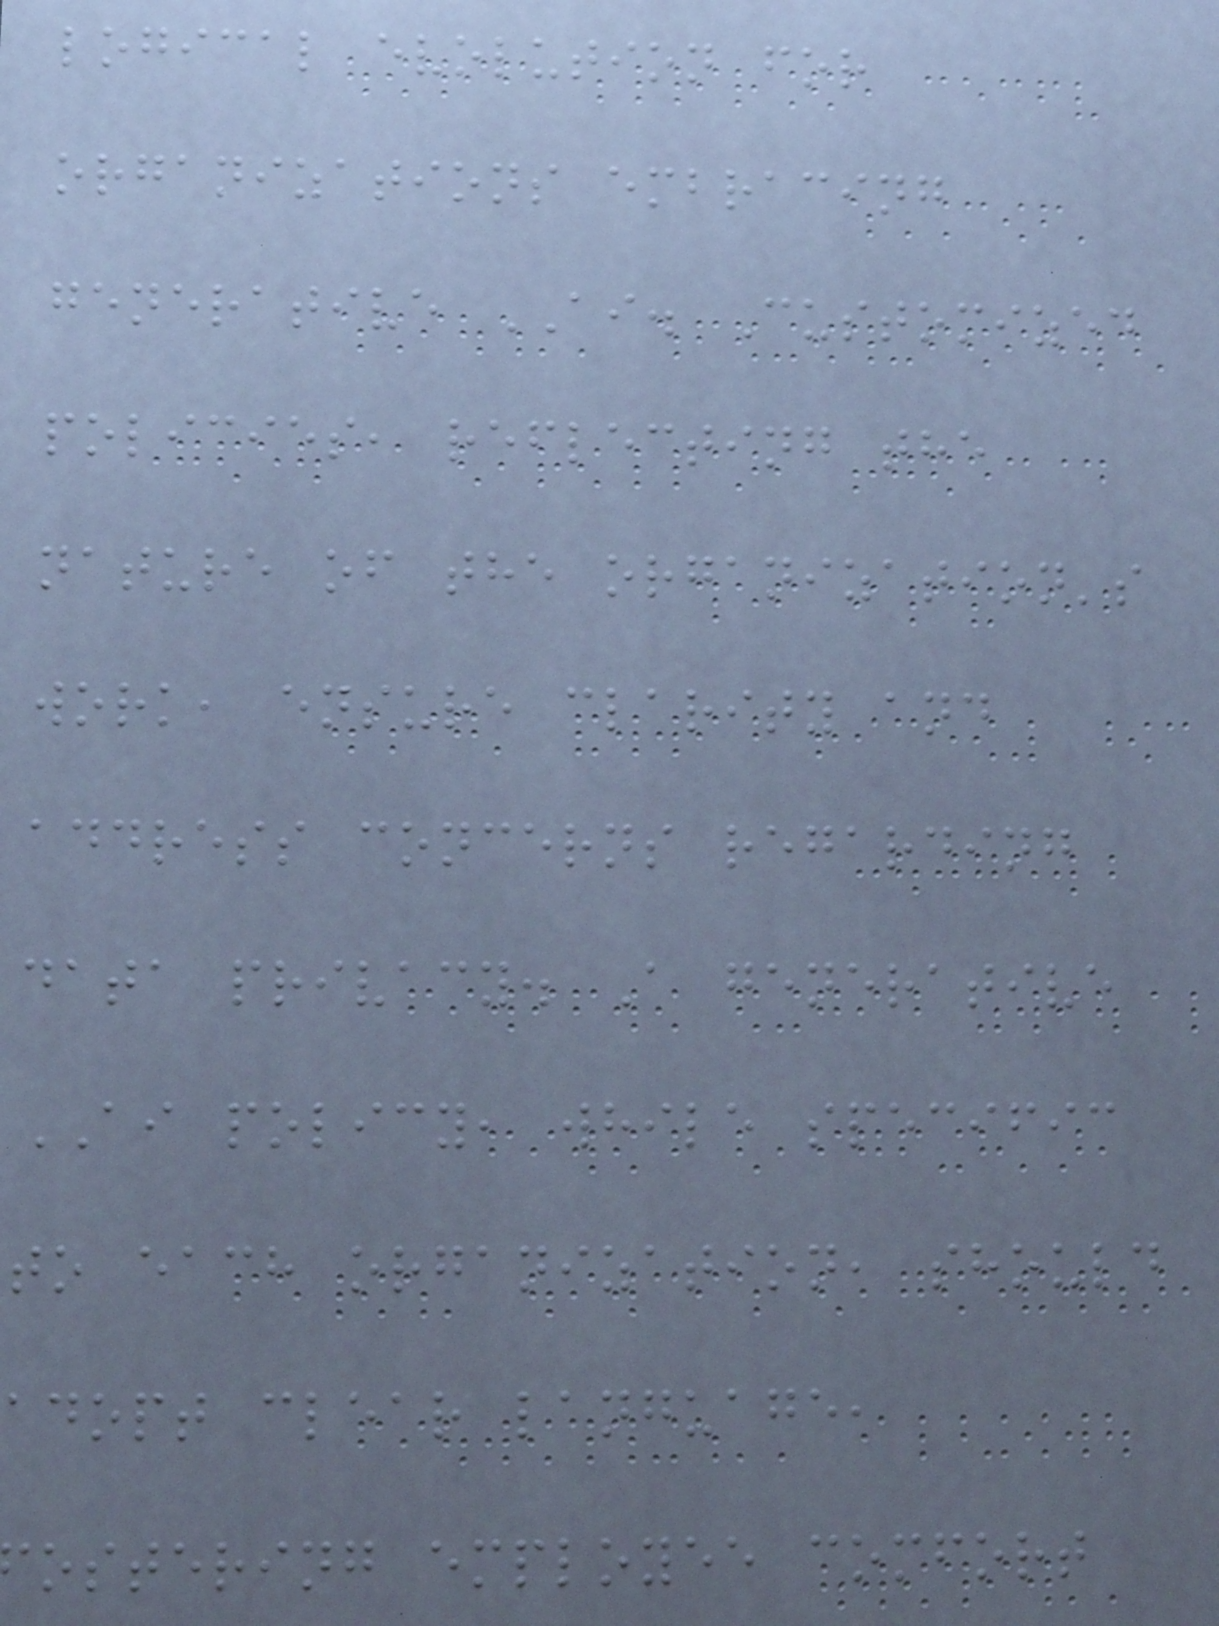logical evolution for
organizations embracing
generative AI. Customized
policies, reflecting the
nature of the organization's
work, ensure clarity and
address concerns regarding
data privacy. A generative
AI policy, while specific
to each organization, should
adopt clear language,
ostering employee comfort
